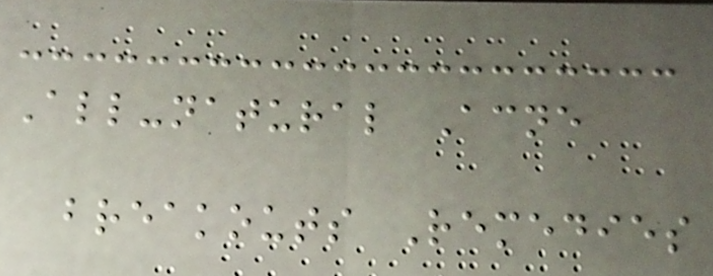All-natural Acne
breakouts Remedies
